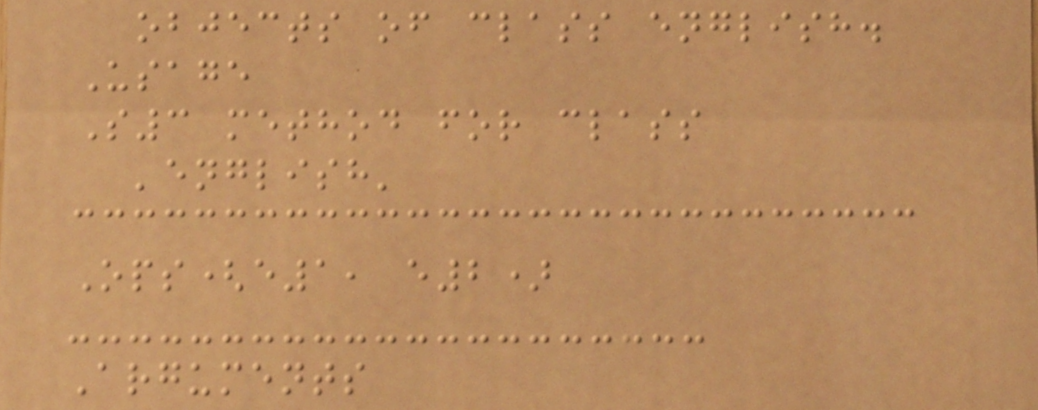objects of class english.
Usage
S3 method for class
'english'
Ops(e1, e2)
Arguments
